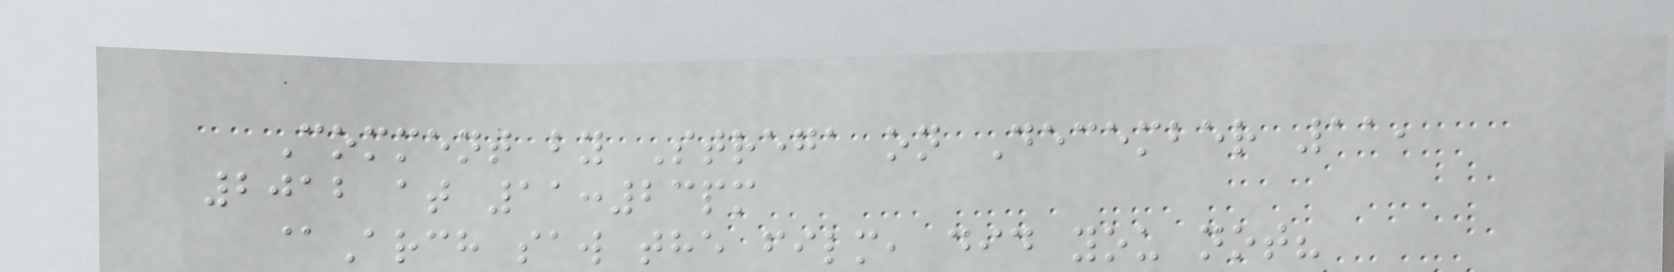Comment by Strega on December 11,
2012 at 11:23pm
@Arch saw the film, did you not?
